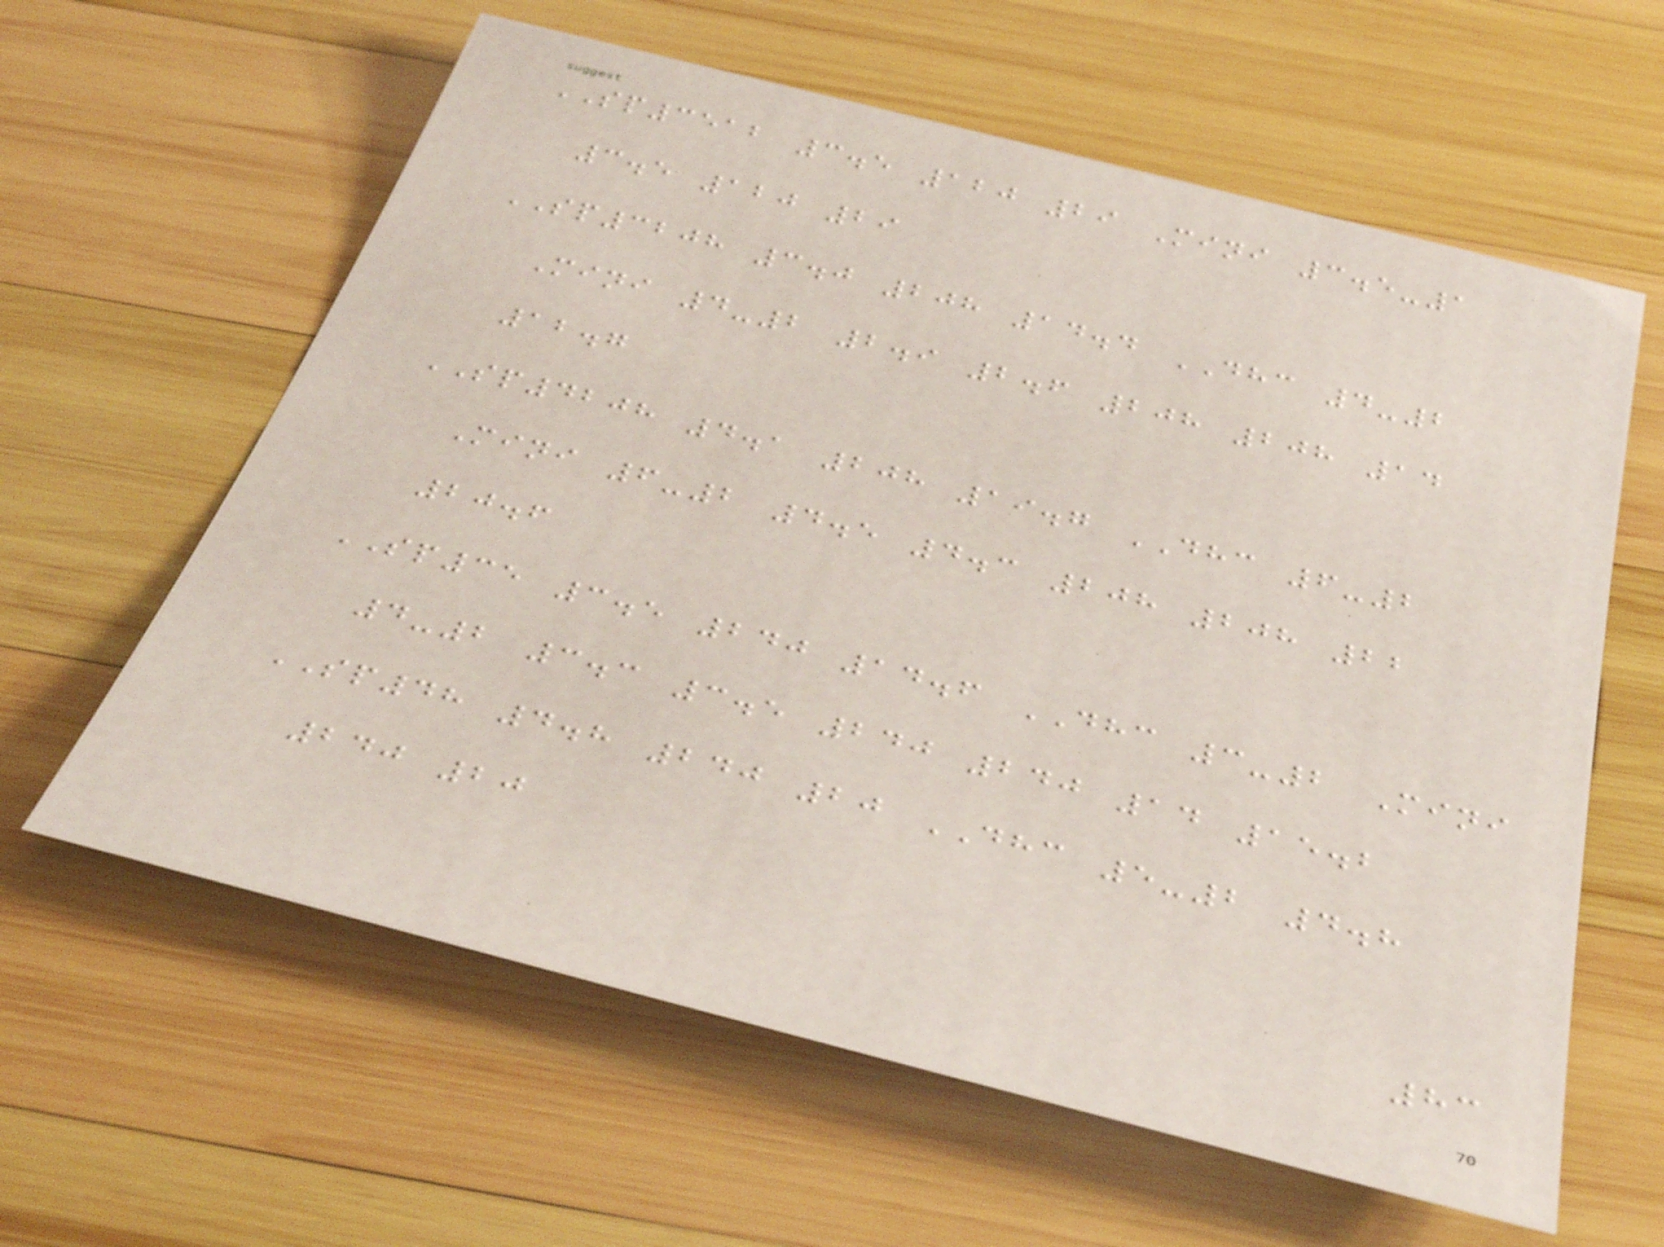SP3512 3.5 120 29 Mini 3.5-1
3.5 120 29
SP3208 3.0 208 14.4 DHC 4-2
Mini 4-2 2.9 2.6 208 208 14
12.7
SP4208 4.1 208 19.7 DHC 6-2
Mini 6-2 4.5 4.3 208 208 22
20.6
SP35 3.5 240 14.6 DHC 3-2 Mini
4-2 3.3 3.5 240 240 14 15.2
SP48 4.8 240 20 DHC 5-2 4.8
240 20
83
